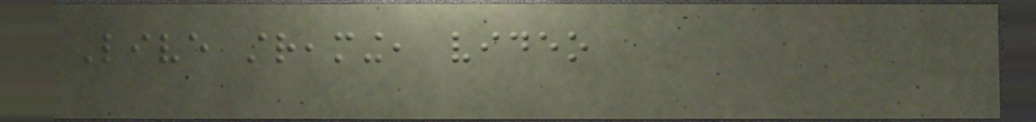Live streaming, video
